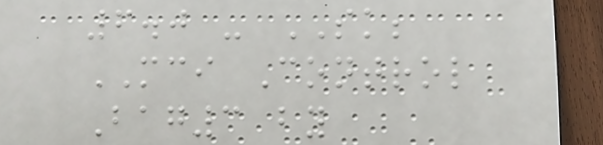6.0 - SK;
MCI Control
Bag3 by
